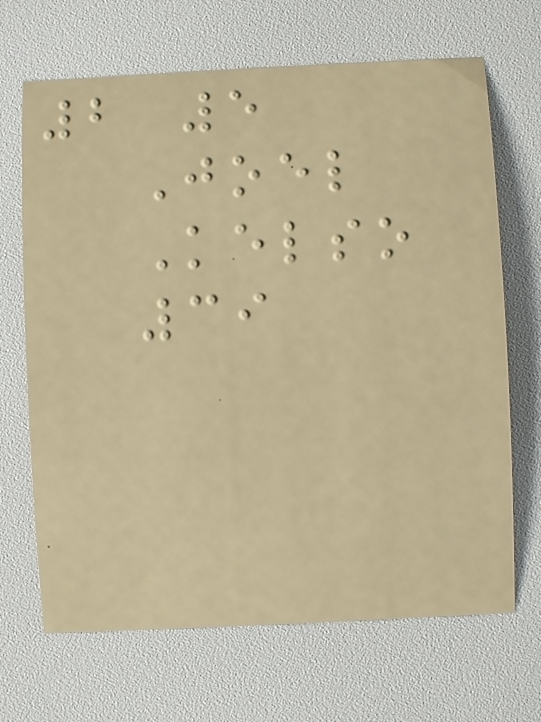2 5
Joel
Kelso
39
